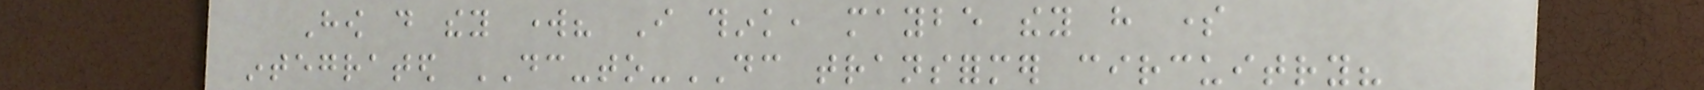How do they work? I think, maybe they have some
integrated DC-to-DC transformer circuitry?
